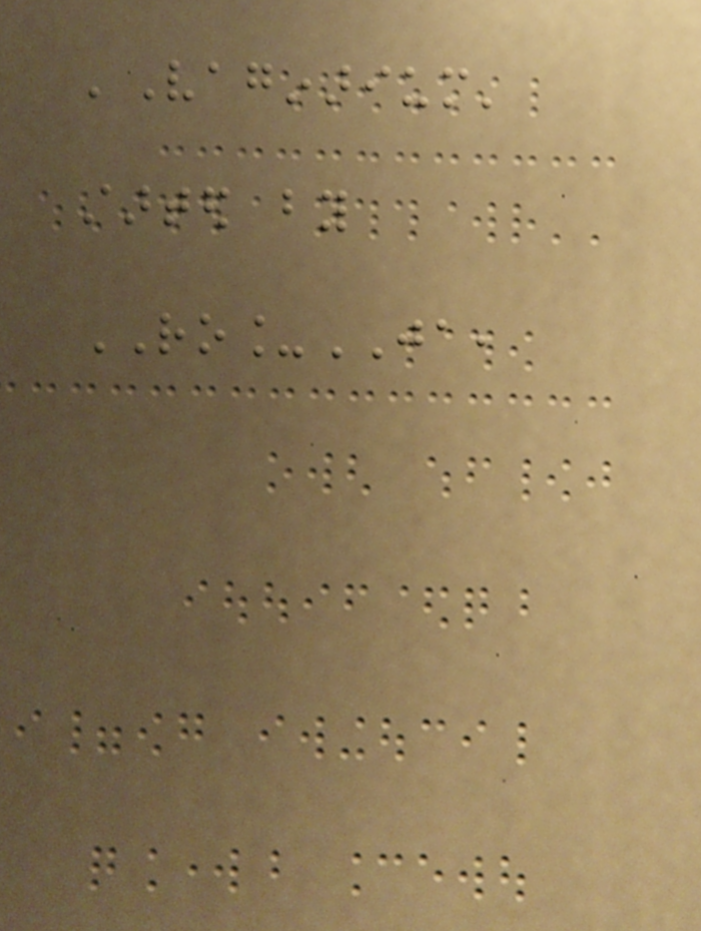'Vaginarium'
started by
RO_JA,
